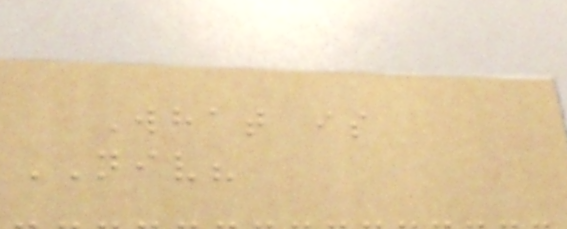What is
NIV?
